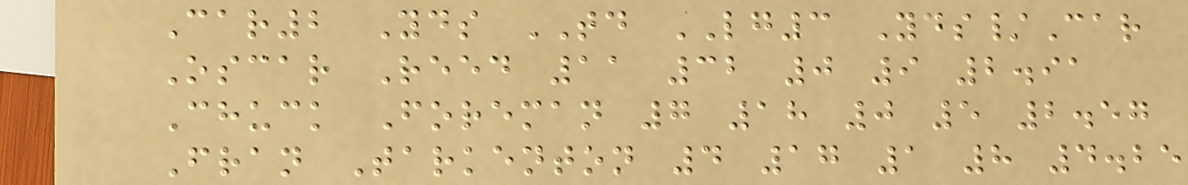Car2 Yds TD LG3 Yds/Car
Oscar Reed 11 32 0 9 2.91
Chuck Foreman 7 18 0 5 2.57
Fran Tarkenton 4 17 1 8 4.25
